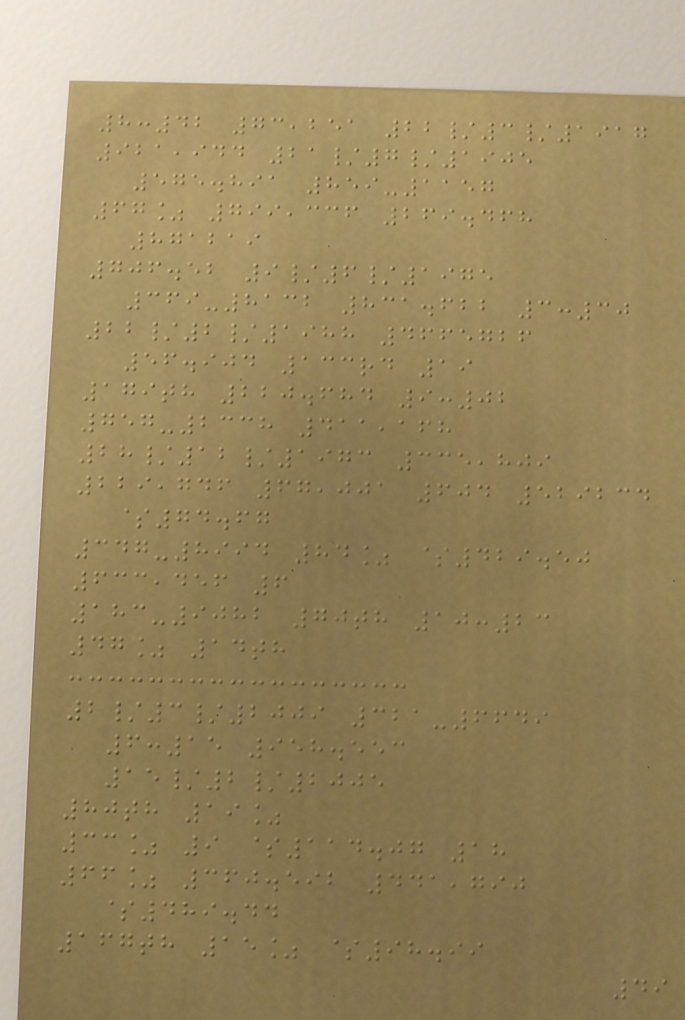8:42 73,251 22/3/1917
921,944 21/7/1905
575.891 859-1157
67% 799,336 269.468
871219
706.52 9/6/1975
369-8132 831.622 3:30
22/2/1988 4665726
56.904 133rd 19
179th 220.684 9:02
757-2338 411,168
28/12/1973 335,809
229,746 67,001 604 529234
$74.67
347-8994 84% $429.50
633,456 6
183-9082 70th 10:23
47% 14th
2/3/2009 321-6649
6:15 958.553
15/2/2005
80th 19%
33% 9 $114.07 18
66% 360.592 441,790
$489.44
167th 15% $98.99
49
